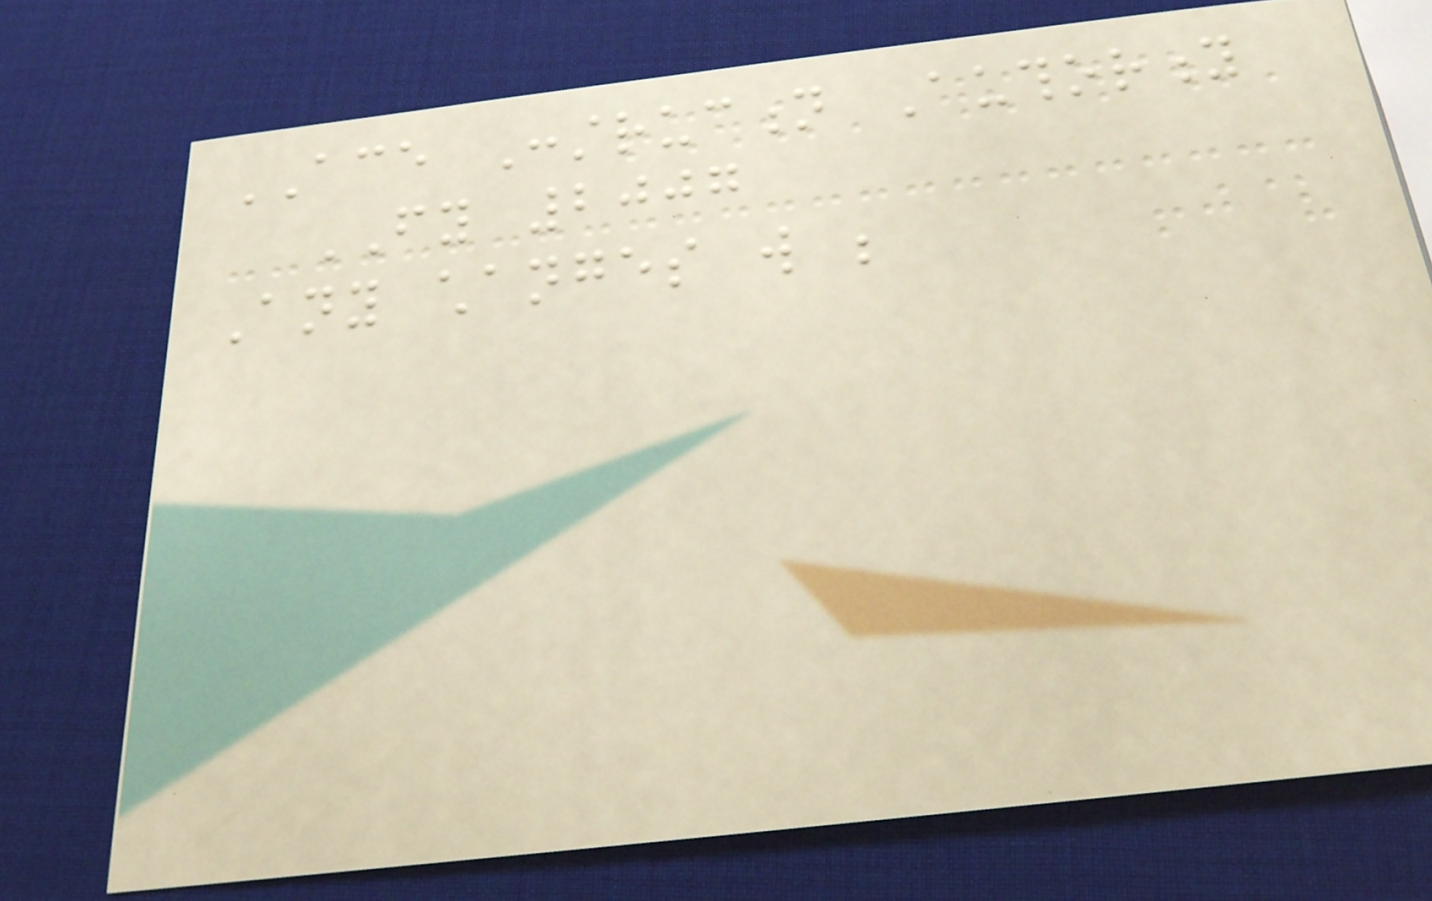ACE Construction Authority
FY 2007
Any changes will be
